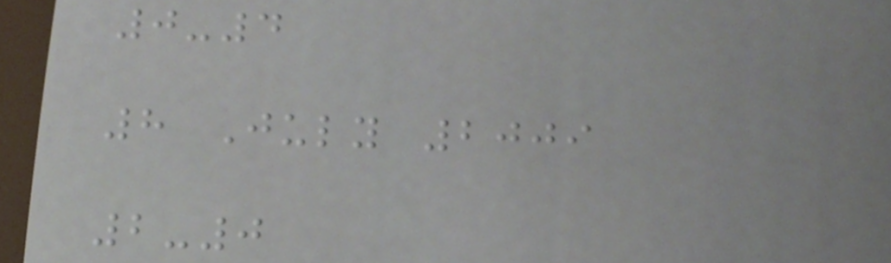0-4
8 July 2009
2-0
